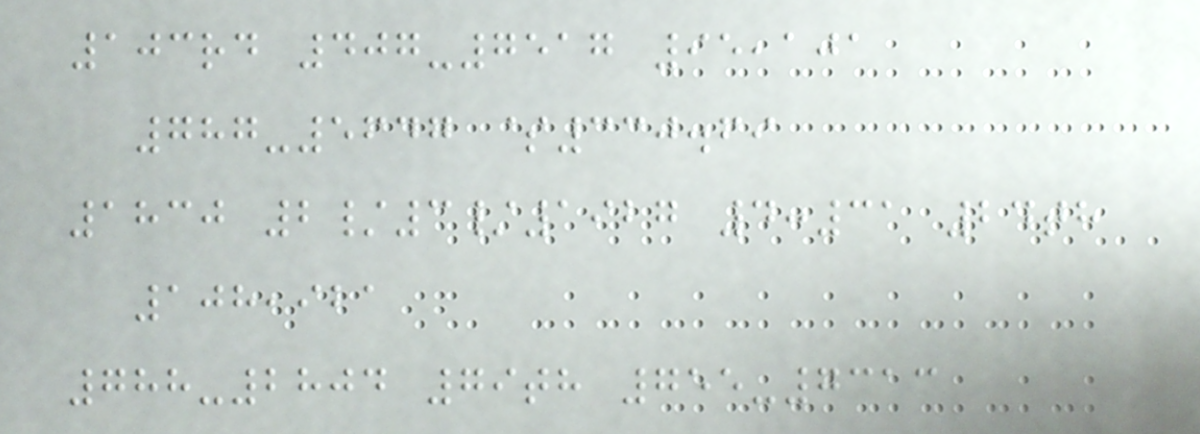103rd 407-7517 95,101
787-5647 $330.69
1830 2/3/1927 4:31 24th
108,921
788-2804 79th 755-7313
